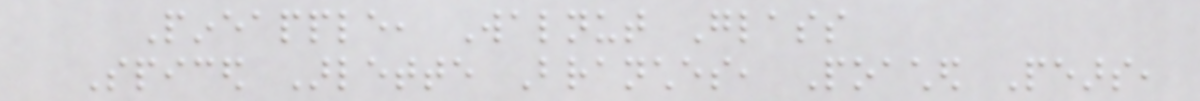Pineapple, Walnut Glass
Spiced Arlette Branches, Poached Pears,
